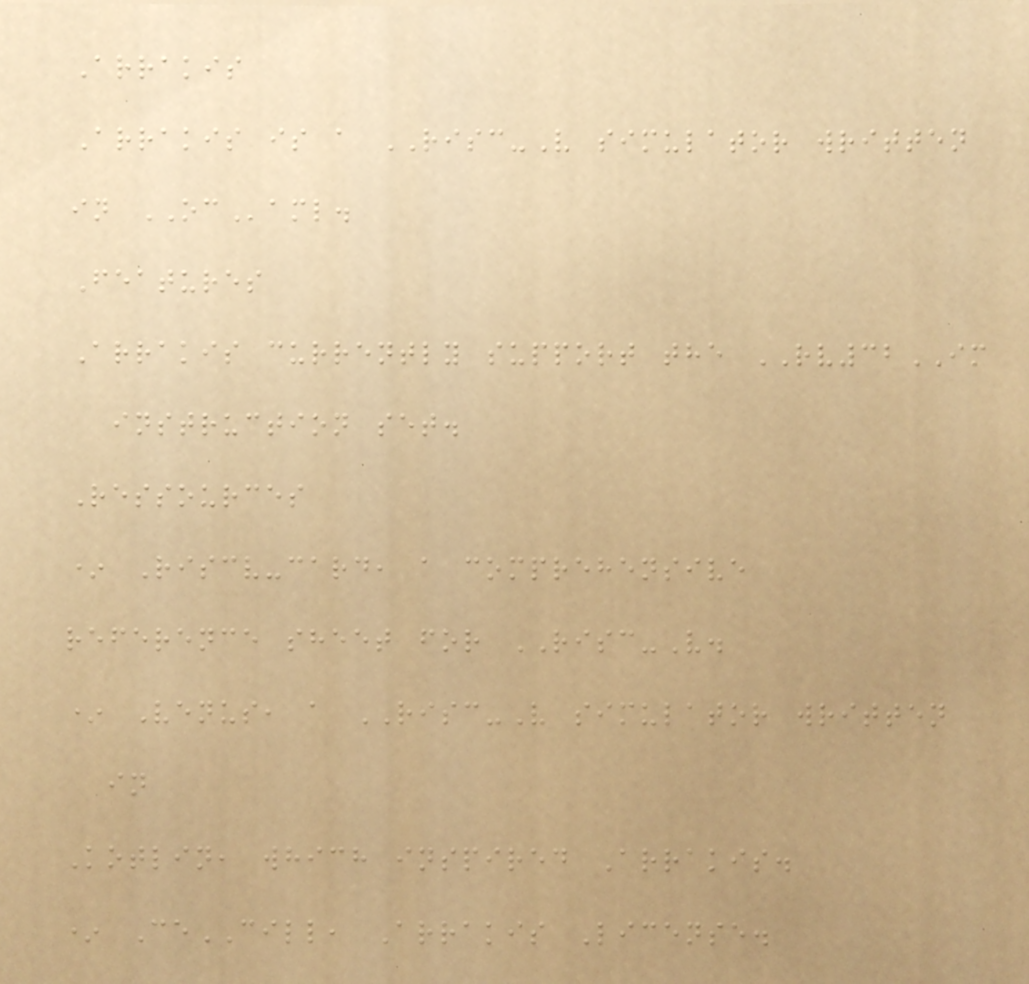Arrakis
Arrakis is a RISC-V simulator written
in OCaml.
Features
Arrakis currently support the RV32IM
instruction set.
Ressources
* Riscv-card, a comprehensive
reference sheet for RISC-V.
* Venus, a RISC-V simulator written
in
Kotlin, which inspired Arrakis.
* CeCILL, Arrakis License.
